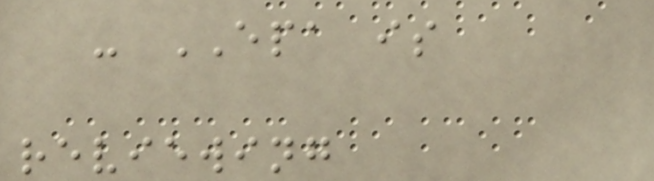- EPA is
reviewing
